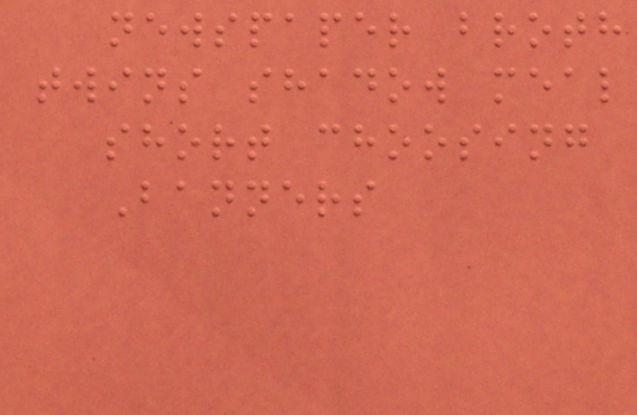newspaper broth
twins shadow meal
short choosing
Banners
